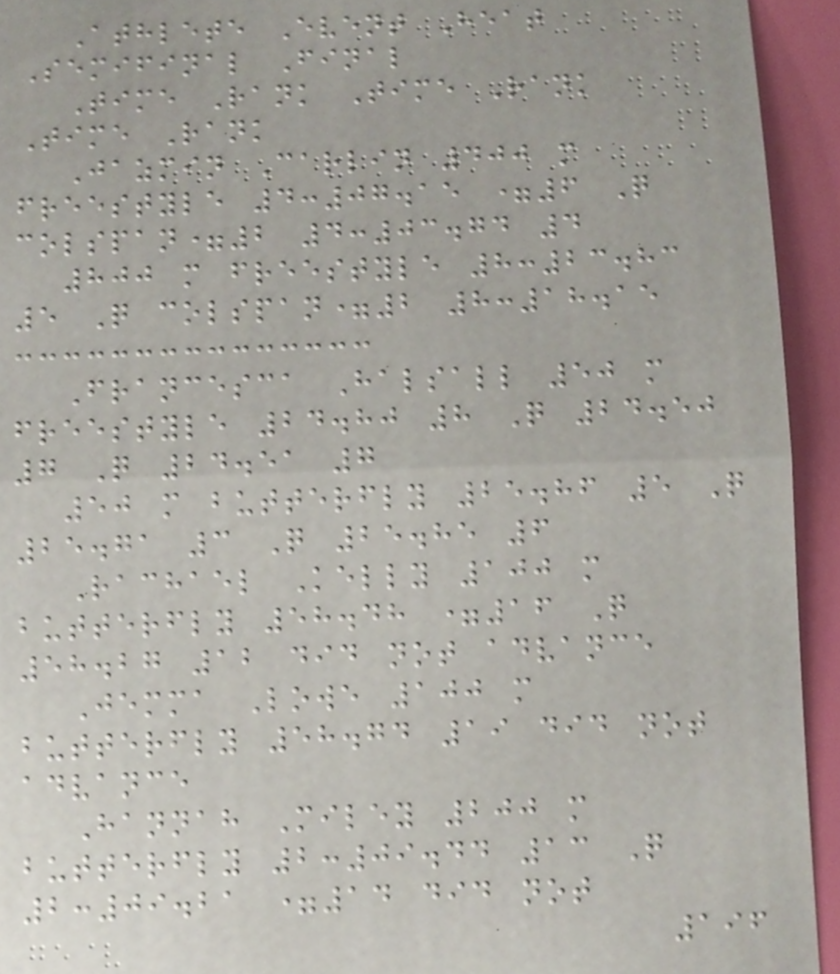Athlete Event Heat
Semifinal Final
Time Rank Time Rank
Time Rank
Jazmin Carlin 400 m
freestyle 4:07.15 =6 Q
colspan=2 4:03.74 4
800 m freestyle 8:23.83
5 Q colspan=2 8:18.15
Francesca Halsall 50 m
freestyle 24.80 8 Q 24.50
7 Q 24.51 7
50 m butterfly 25.86 5 Q
25.71 3 Q 25.85 6
Rachael Kelly 100 m
butterfly 58.48 =16 Q
58.27 12 did not advance
Jemma Lowe 100 m
butterfly 58.74 19 did not
advance
Hannah Miley 200 m
butterfly 2:09.44 13 Q
2:09.21 =14 did not
196
